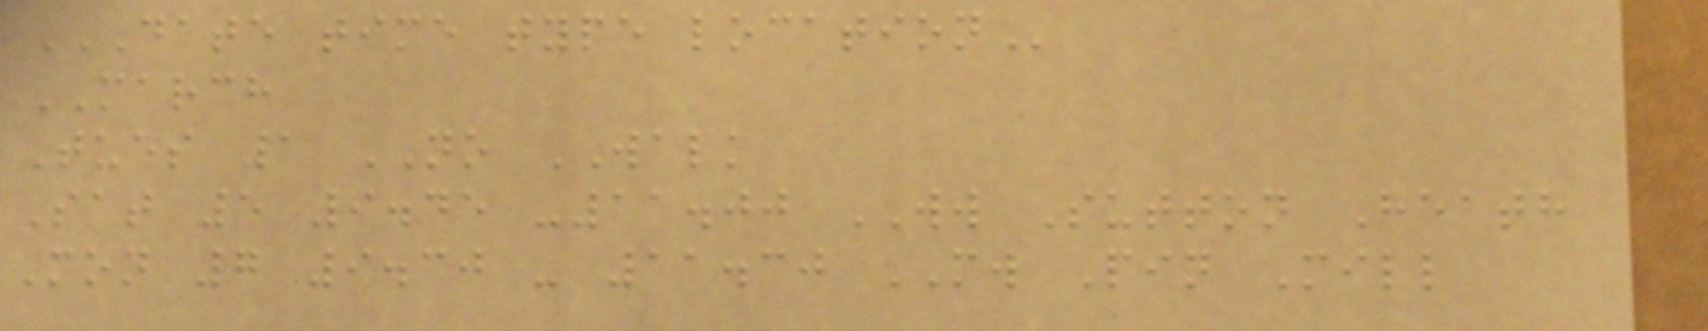DATE TIME TYPE LOCATION
MARCH
Tues 1 NO WALK
Sat 5 9.45 -11.00 WW Sutton Heath
Mon 7 9.30 - 11.30 MW Pin Mill
